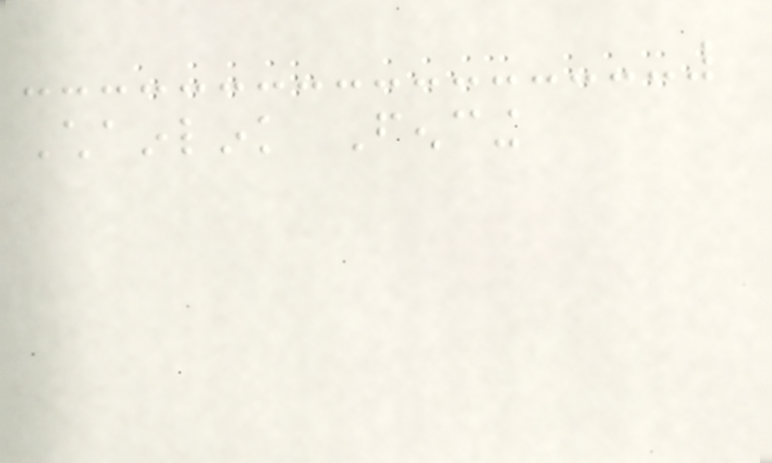Chainlink Fencing
